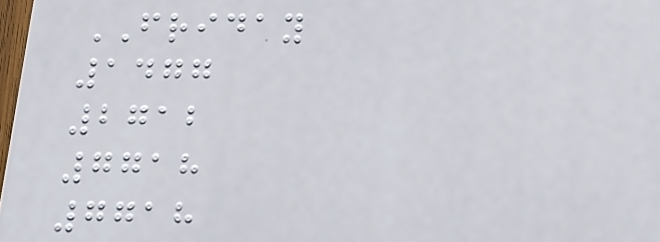FRIDAY
1477
2712
7718
7718
